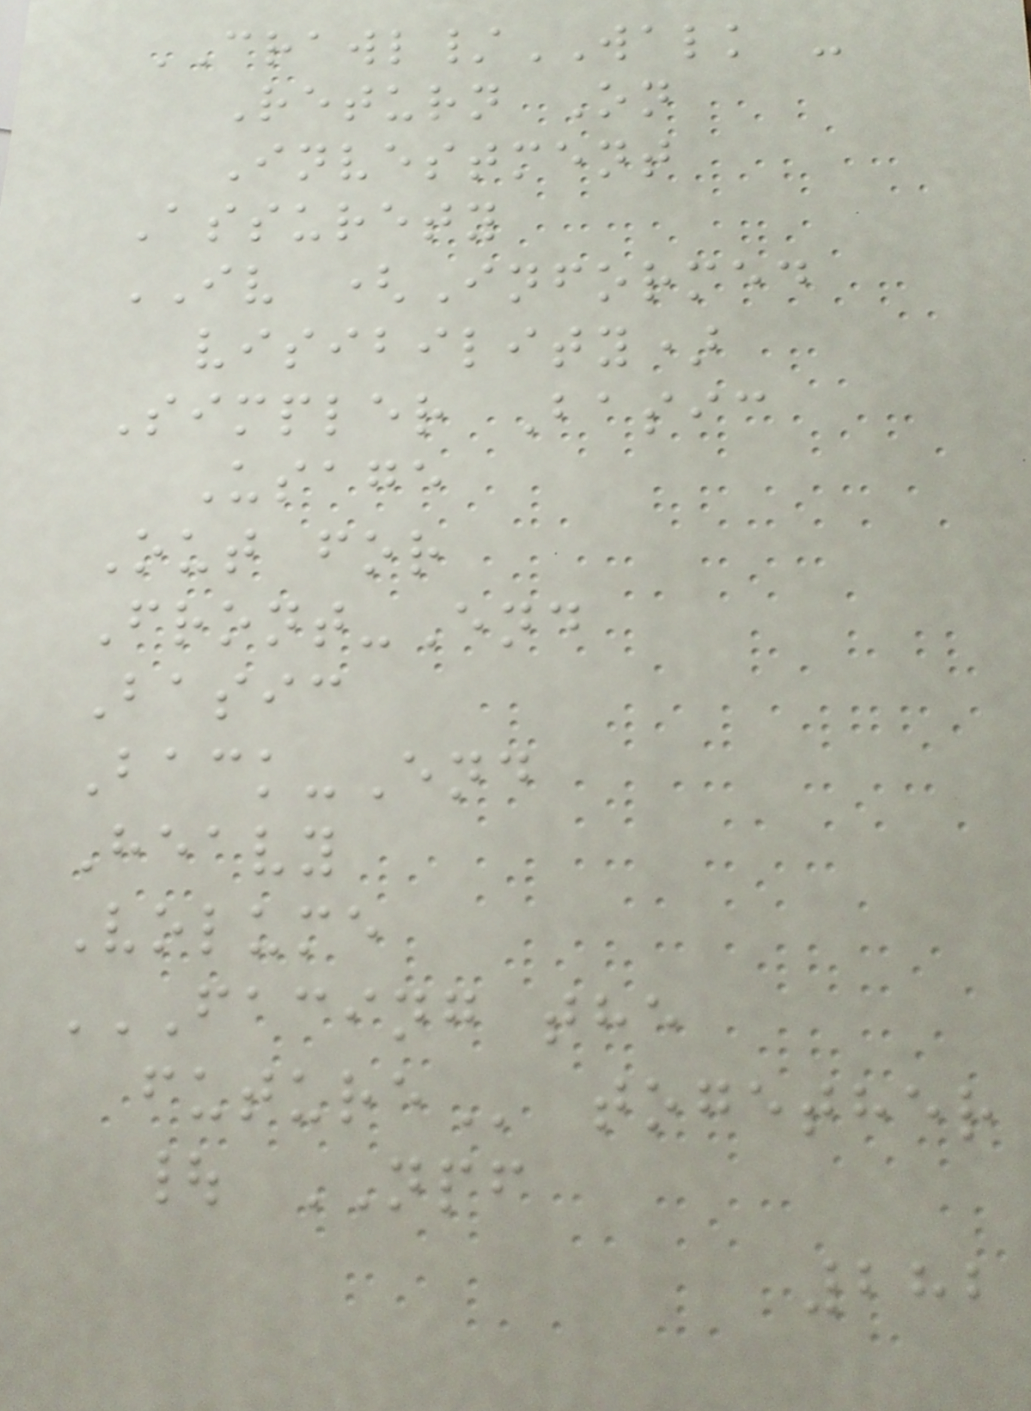CRAWL/WALK -
Return On
Investment
Assurety
IV (Informed
visibility)
Simpler Basic
Usage
Out for
Front-End
Basic
Back-End
Heavy
Volume
FACING THE
FUTURE together
| NPF
282
